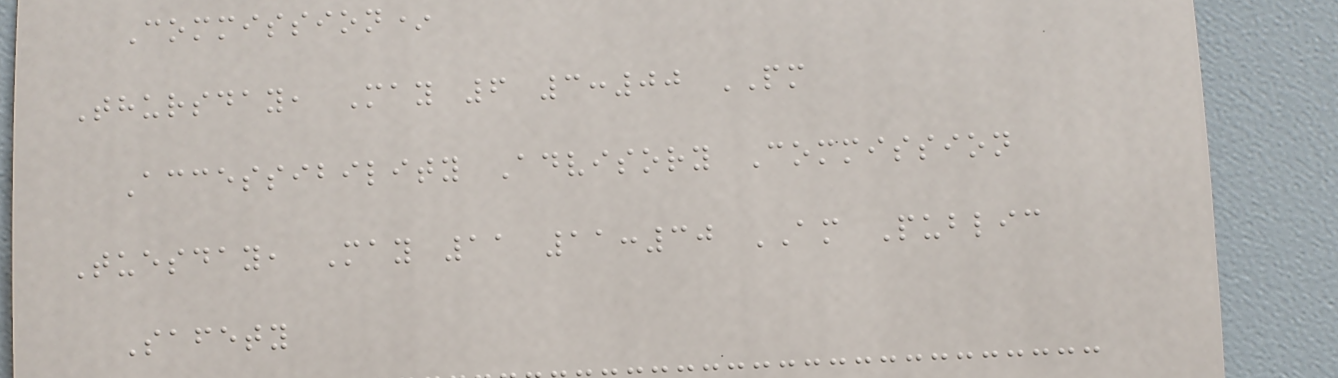Commission*
Thursday, May 6 3:00 PM
Accessibility Advisory Commission
Tuesday, May 11 11:30 AM Public
Safety
